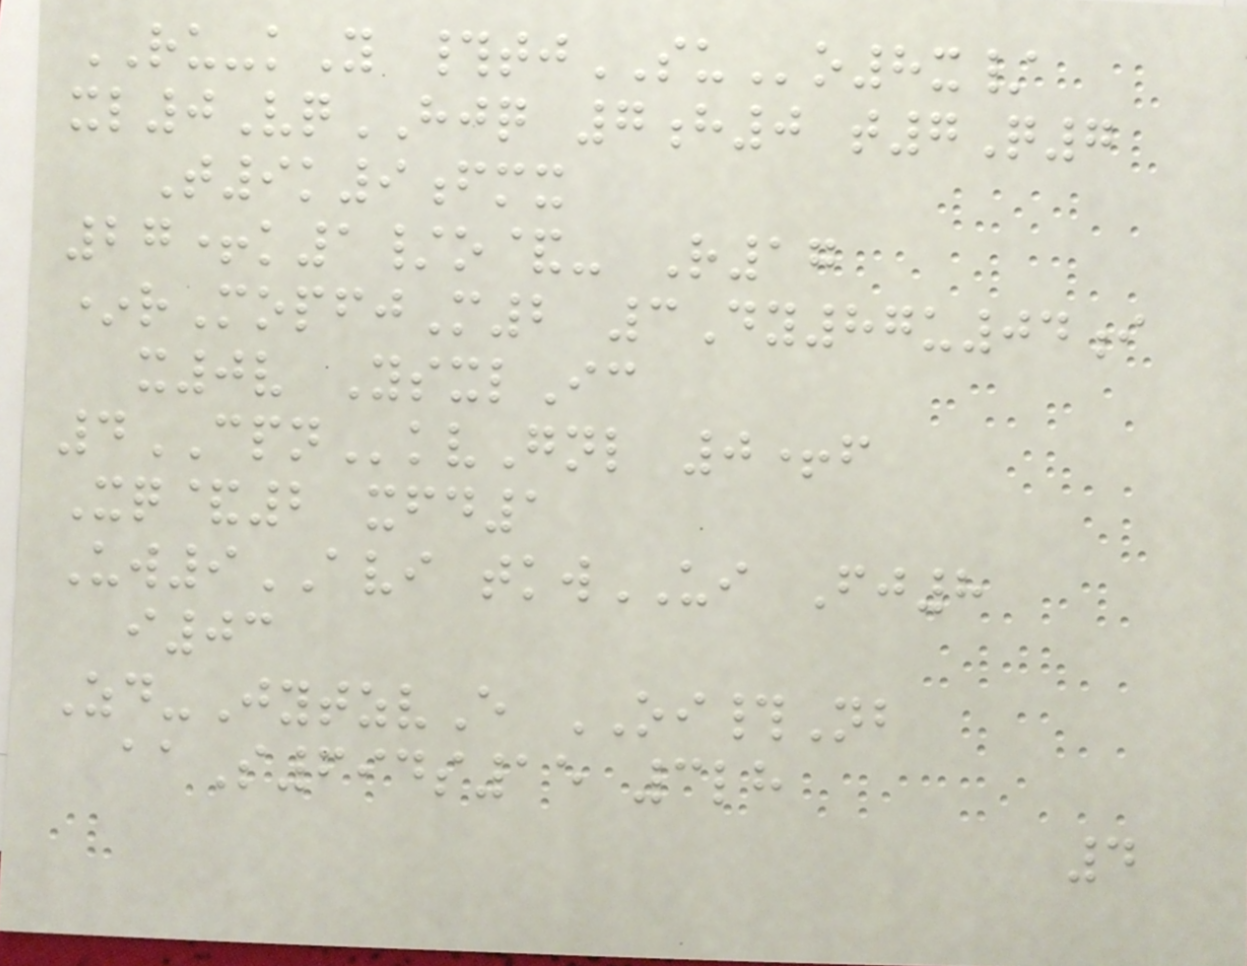RU-kY #tjSUo8x/
xl0VqHJQ 7h0 t7Q7
T9k9fmx
27+k1/o&- R17
*rMopfjM2 3Dy87u04i
x0v YsxlIc
4CPNkvGnl 0+f
Xq&2 xfd1
Uw9AVI tkwUI Fj8
i03
Zd-JytzvE OI#Nb
aaS694s15 3lh
4
